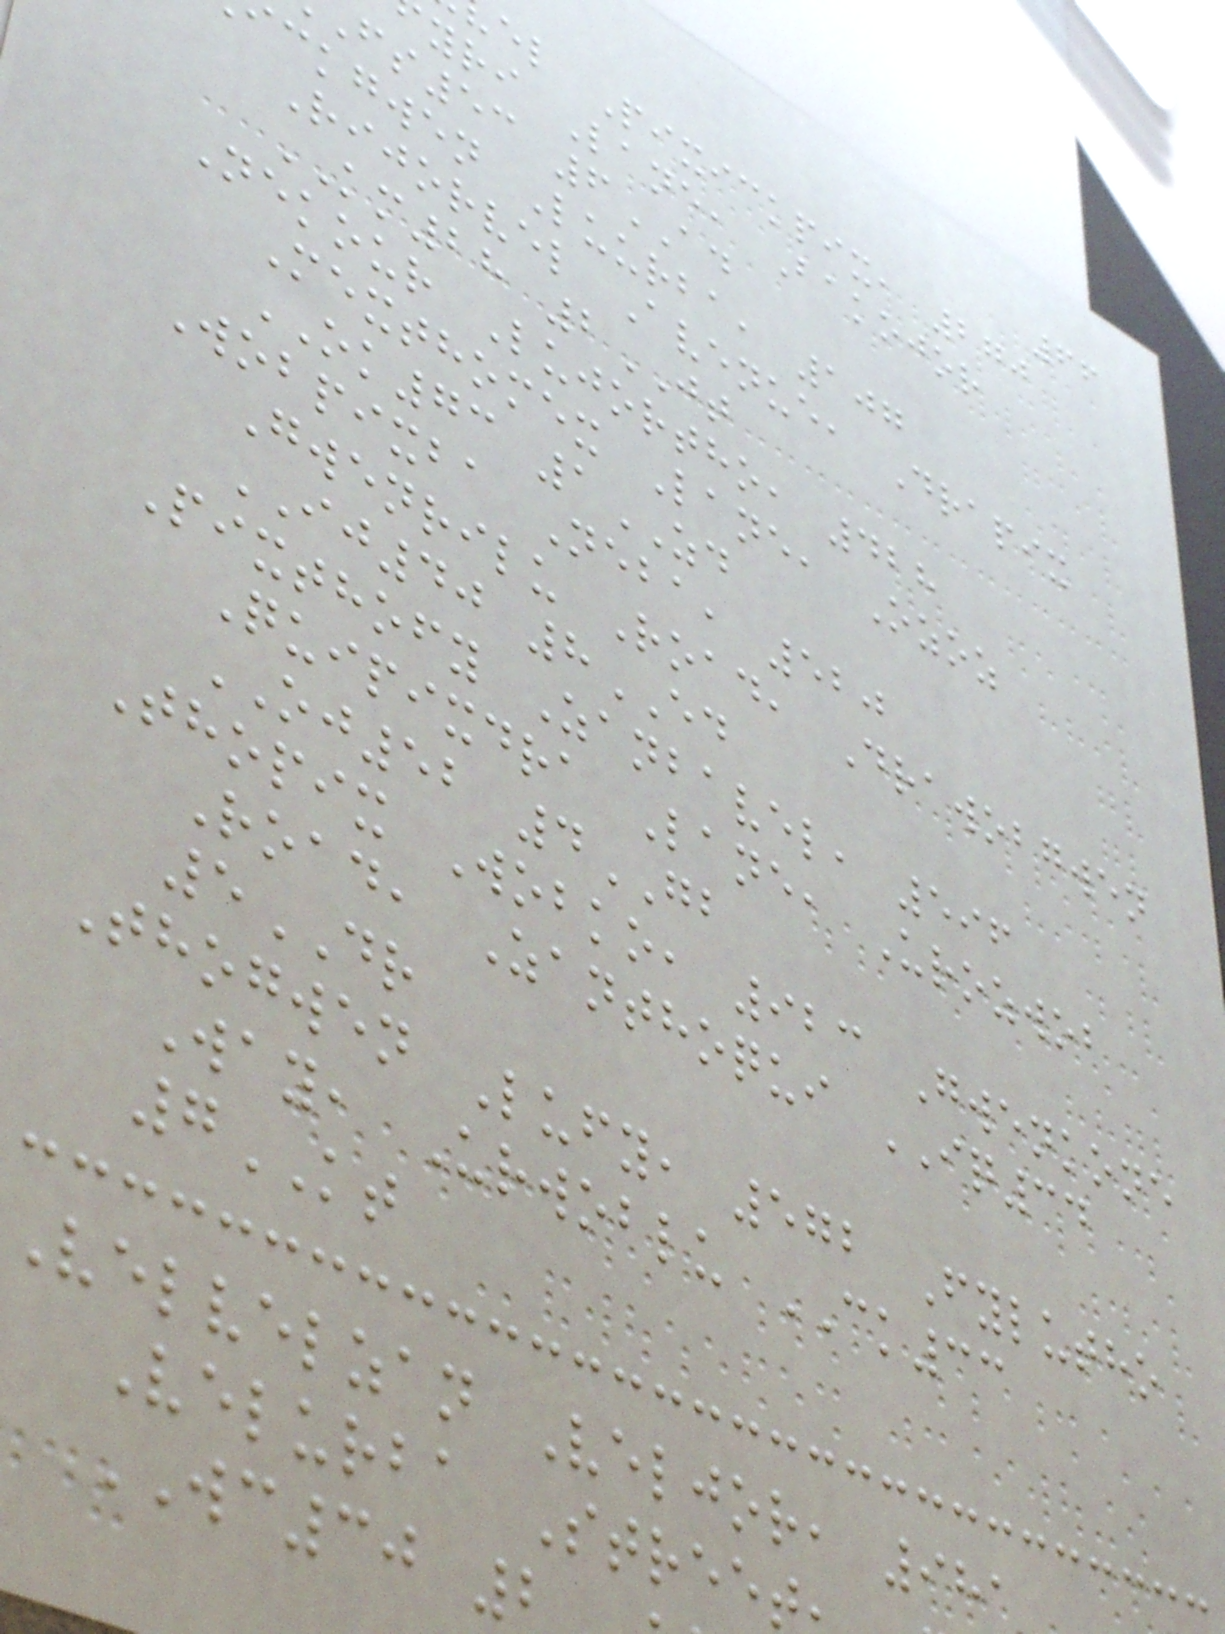66
el Pixickpix, 270
yri Lane, Bakojor
fs53 6AD
ckgwen Luurba, 107
Rijorvel Avenue, Drapix
KM28 2JT
Nekour Lujortho, 428
Mexthomex Lane, Ozoz
OK73 1ZD
Wobpixba Neba, 520
Gwenrilu Road, Drawobgwen
IJ40 8ED
Pixthofy Zanbavel, 596
Quipixdra Lane, Urozwob
OJ52 4GB
Thopix Wobko, 923 Gwenkone
Road, Zanthoqui IQ34
5DR
Thogwen Lufy, 572 Fylutho
Way, Urwoblu CK33
7KT
Velvelzan Veljor, 981
Velurba Street
WC30
